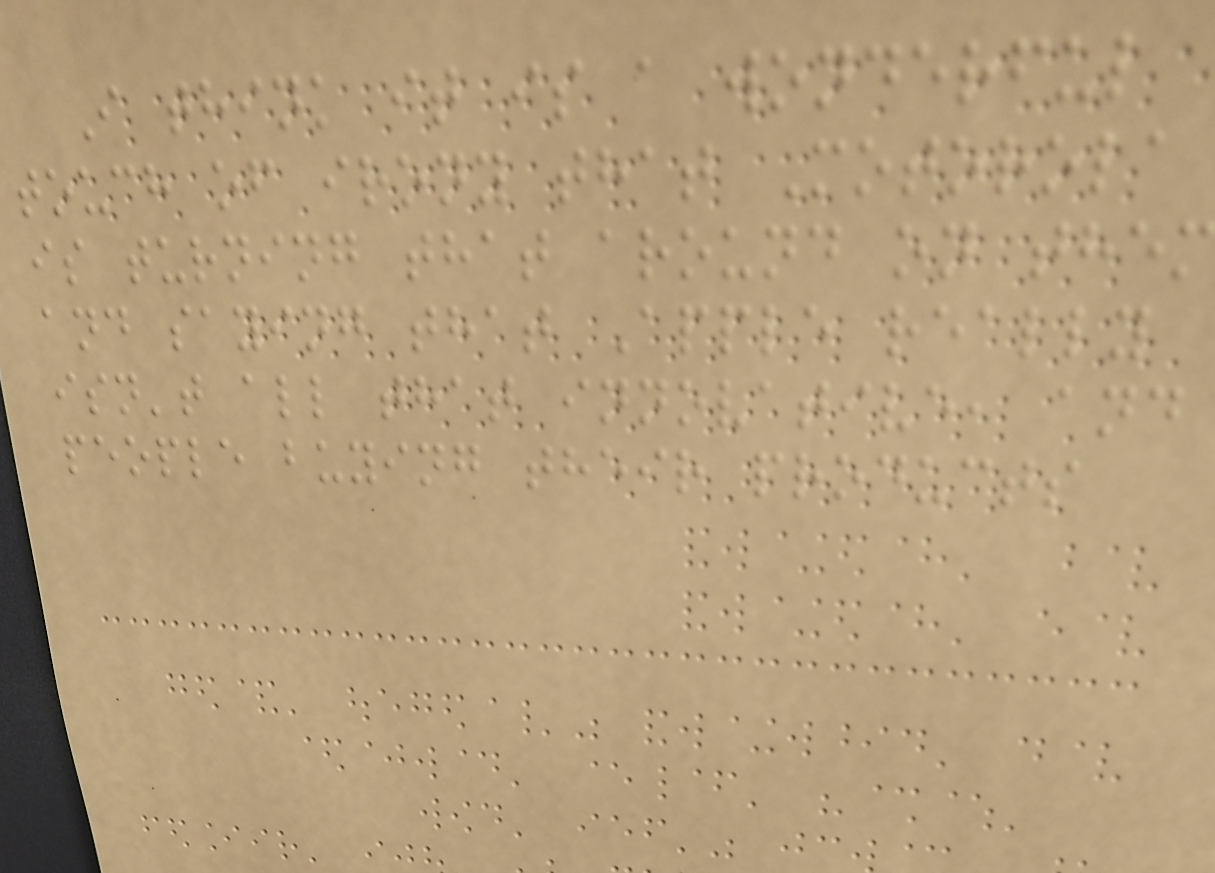I think it is a wonderful
touch of irony that Motorola
is turning that around on them
and saying that Apple really
isn't all that innovative, and
people buying their products
